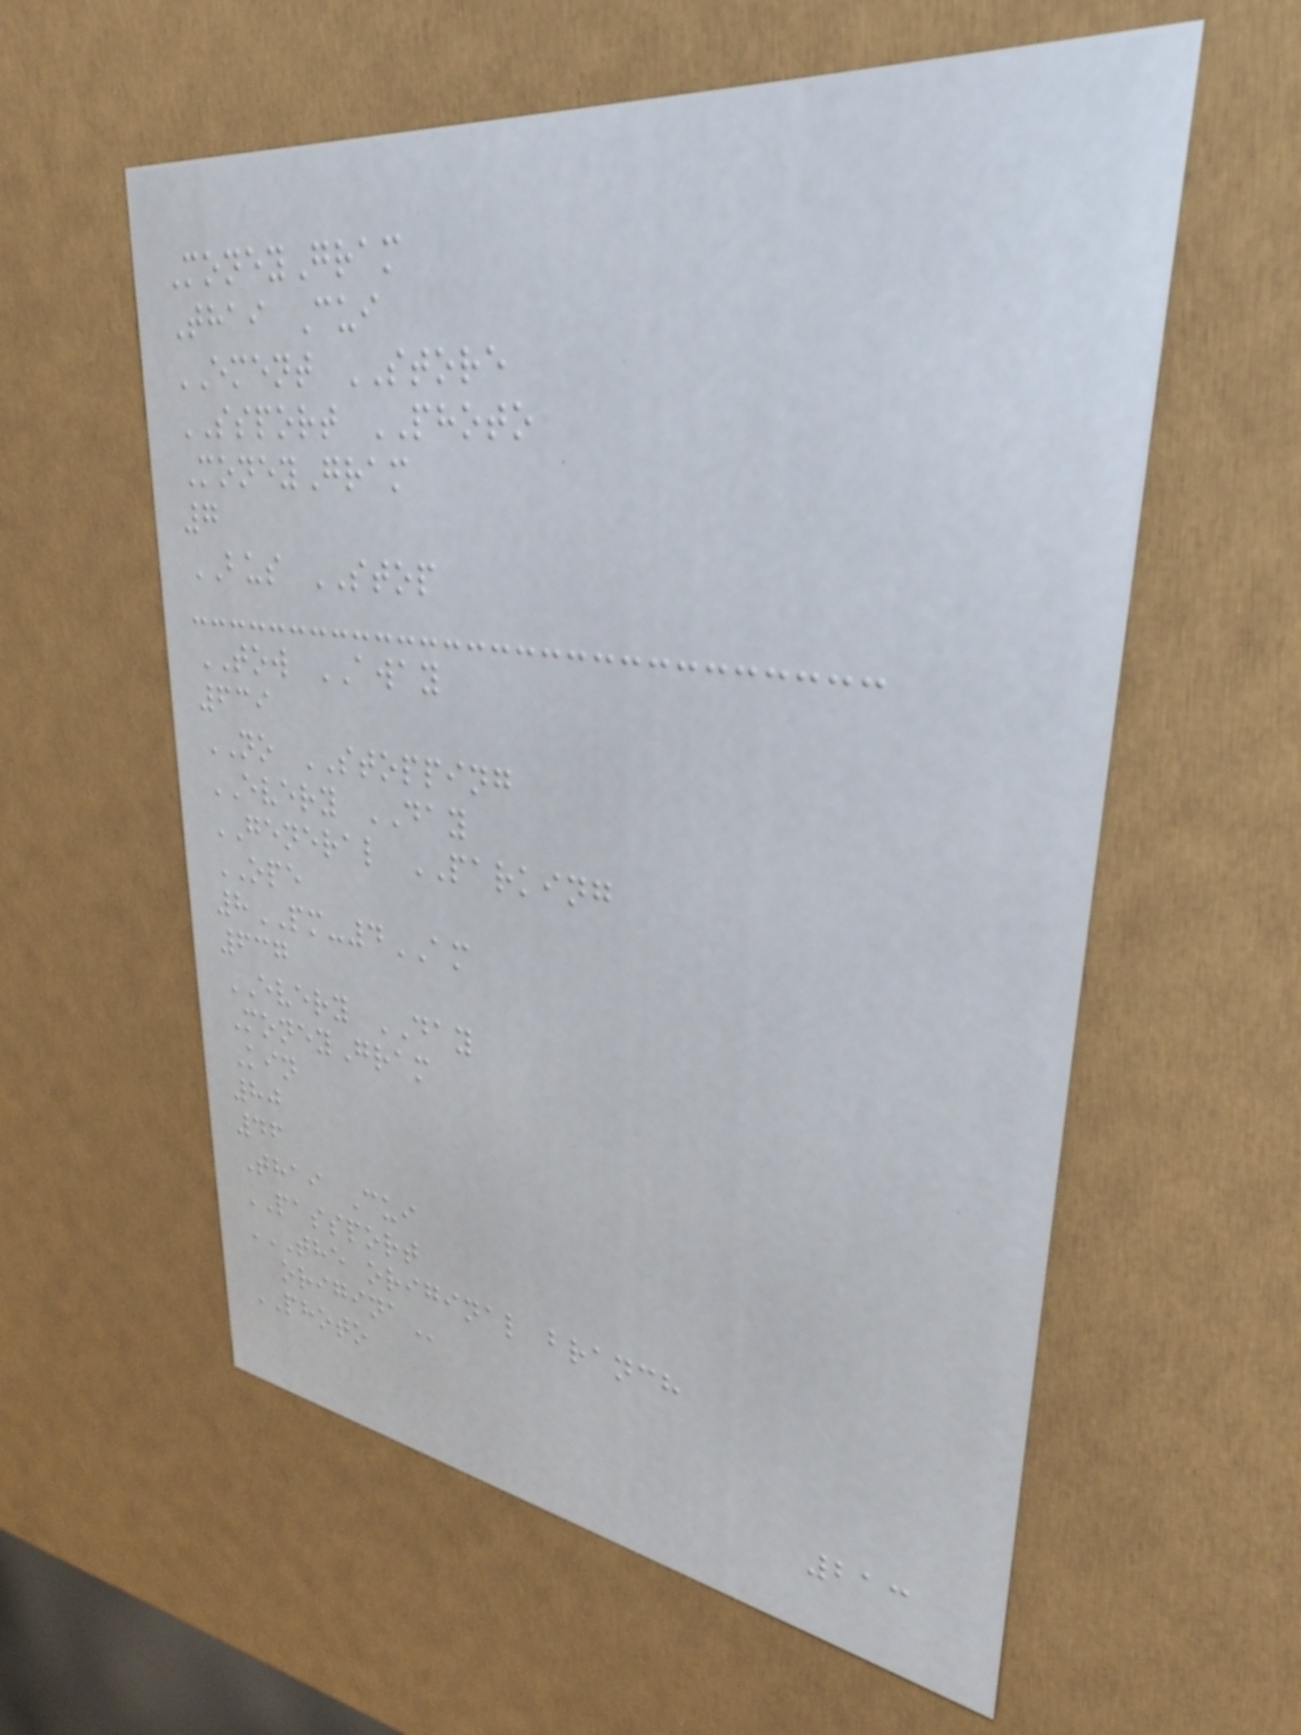MoneyGram
Thai Cui
EMENT STORE
SSPORT PHOTO
MoneyGram
7
BUS STOP
TOW AWAY
639
NO STOPPING
EVERY DAY
GENERAL PARKING
OPE
8PM-4AM
637
EVERY DAY
MoneyGram
Kin
80
46
Thai Cui
PASSPORT
THE ORIGINAL BRANCH
ORIGINA
PHOTO
213
